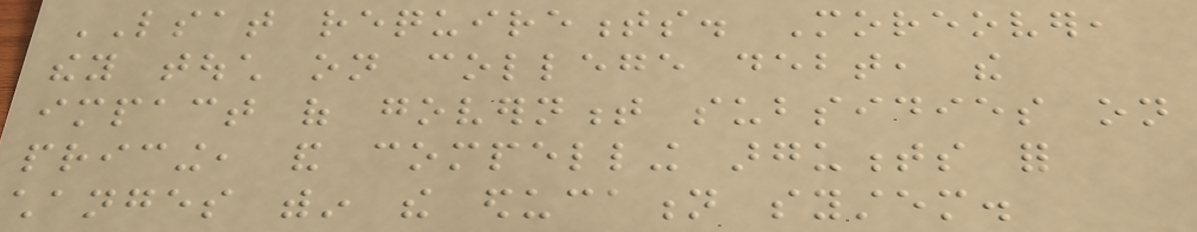LSAT requirements. Moreover,
they touch on college debt, the
impact of government subsidies on
pricing, and compelling arguments for
changes within the education system.
